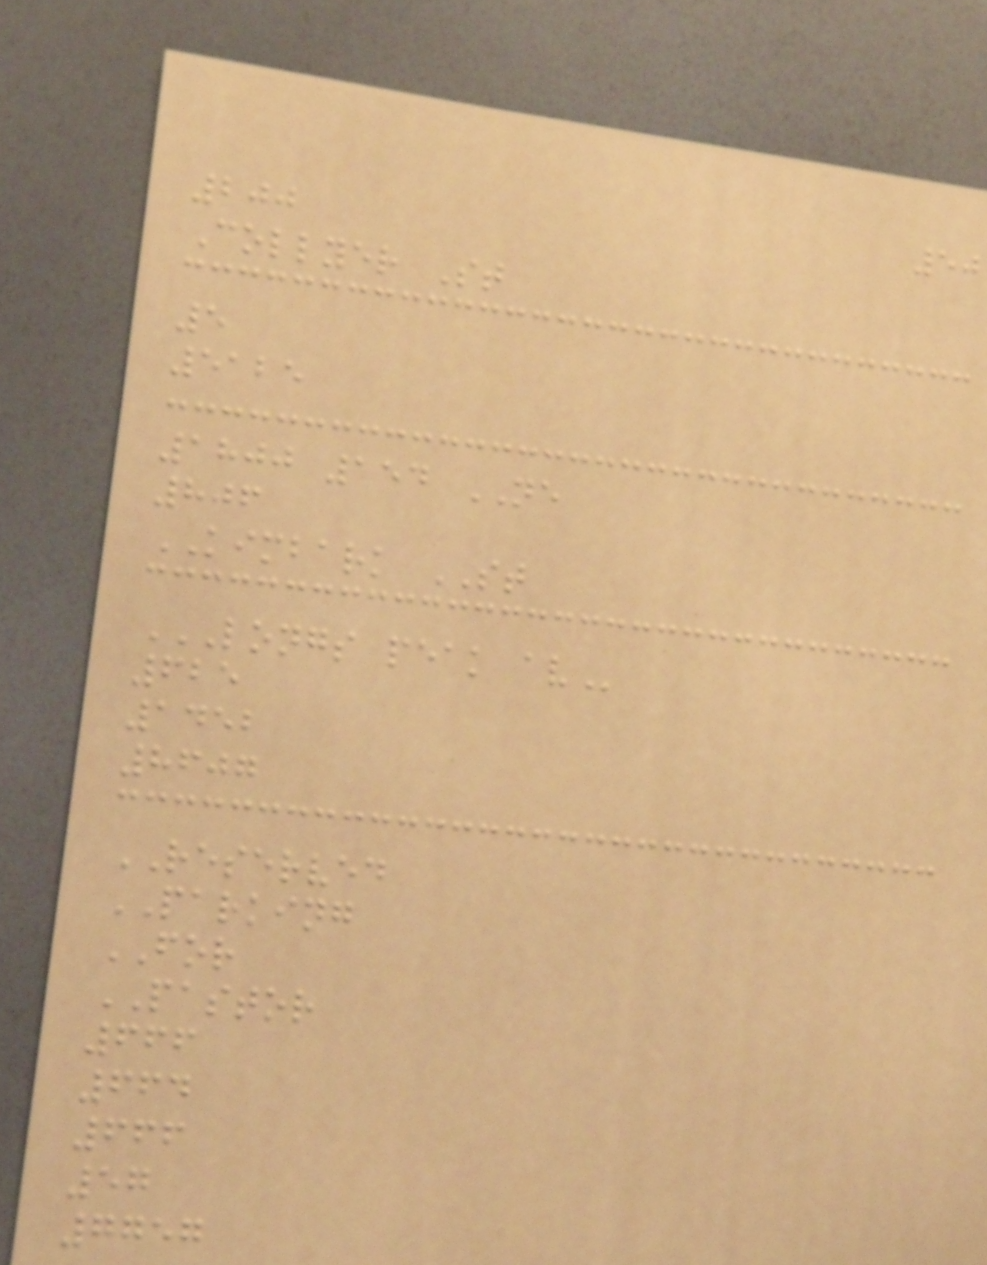50
200
Collyer St
5
5125
1800 154 NE
806
KIMBARK ST
LONGS PEAK AV
625
1452
8607
RESERVED
PARKING
FOR
PASTOR
666
664
666
57
7757
